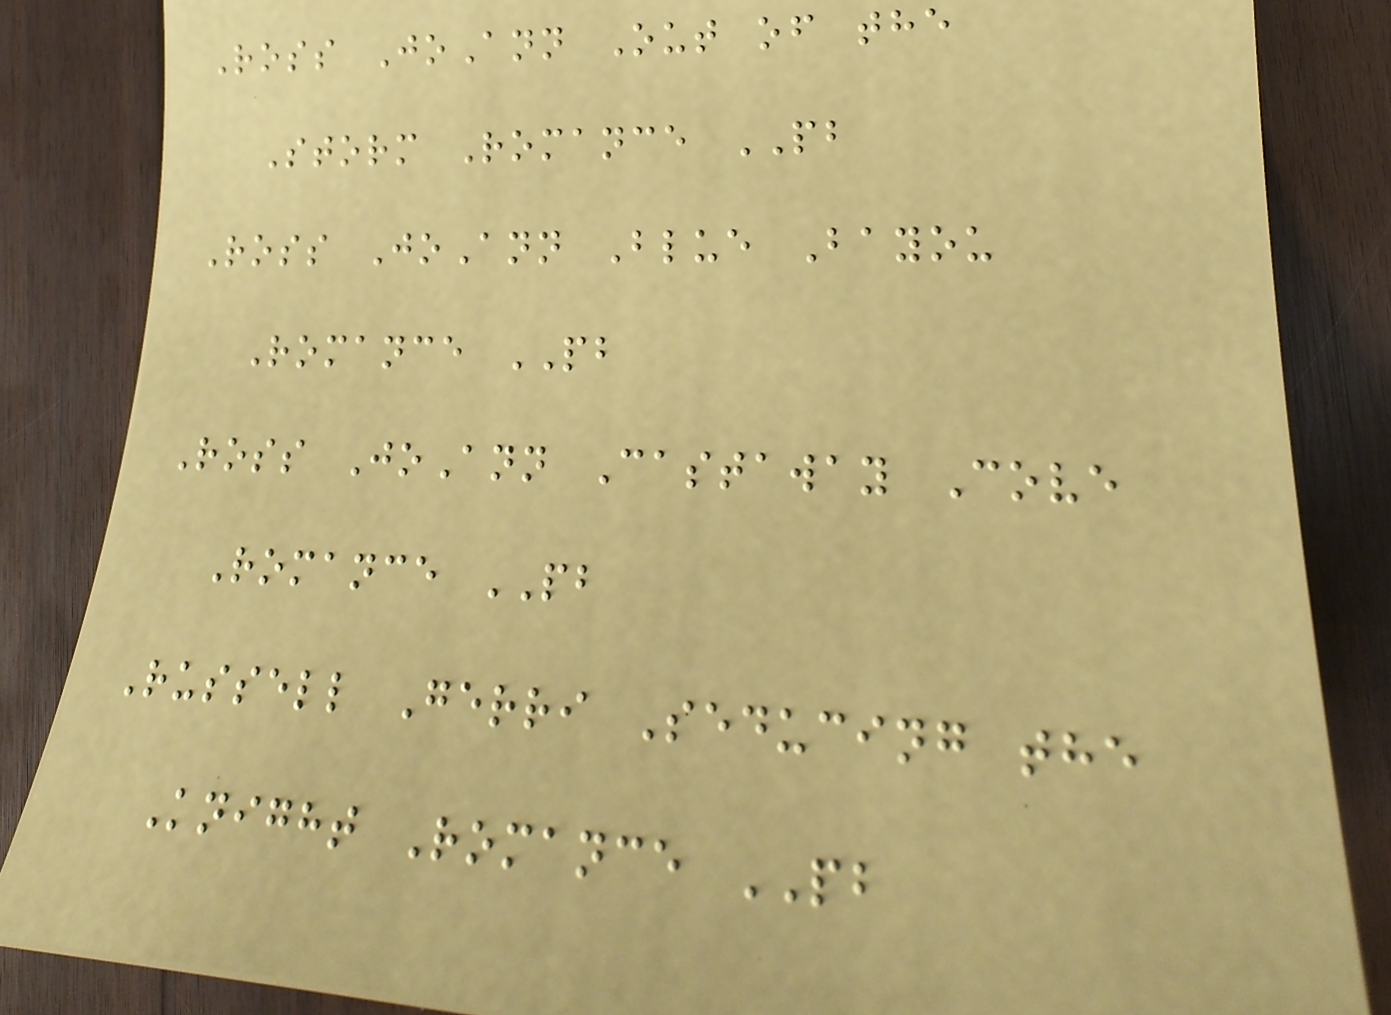Ross JoAnn Out of the
Storm Romance PB
Ross JoAnn Blue Bayou
Romance PB
Ross JoAnn Castaway Cove
Romance PB
Russell Gerri Seducing the
Knight Romance PB
